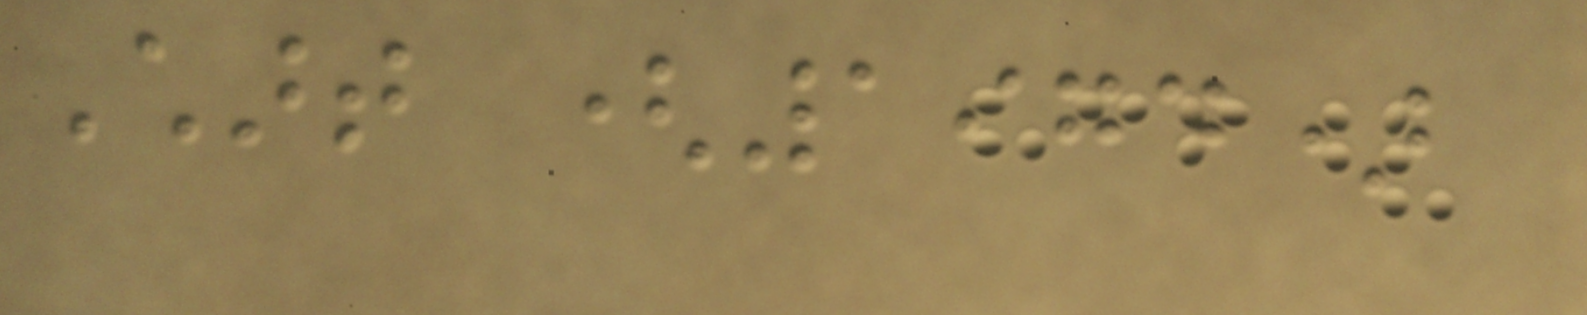Chart (1974)
